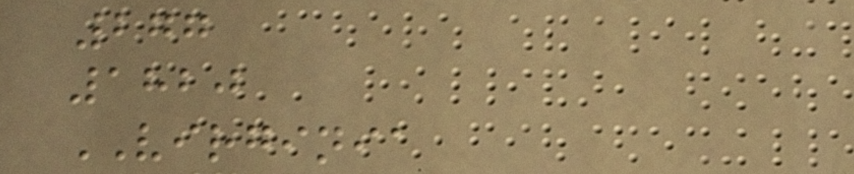277
1820
VIRGINIA
